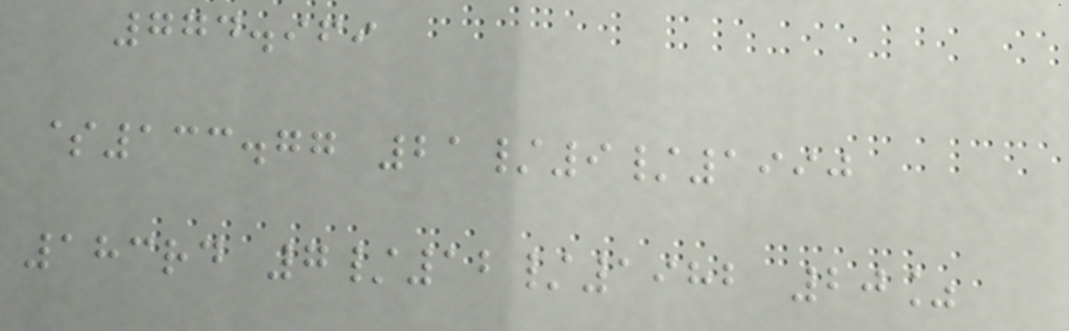774.969
$133.77 21/9/1990
183rd 7/12/1982 20%
